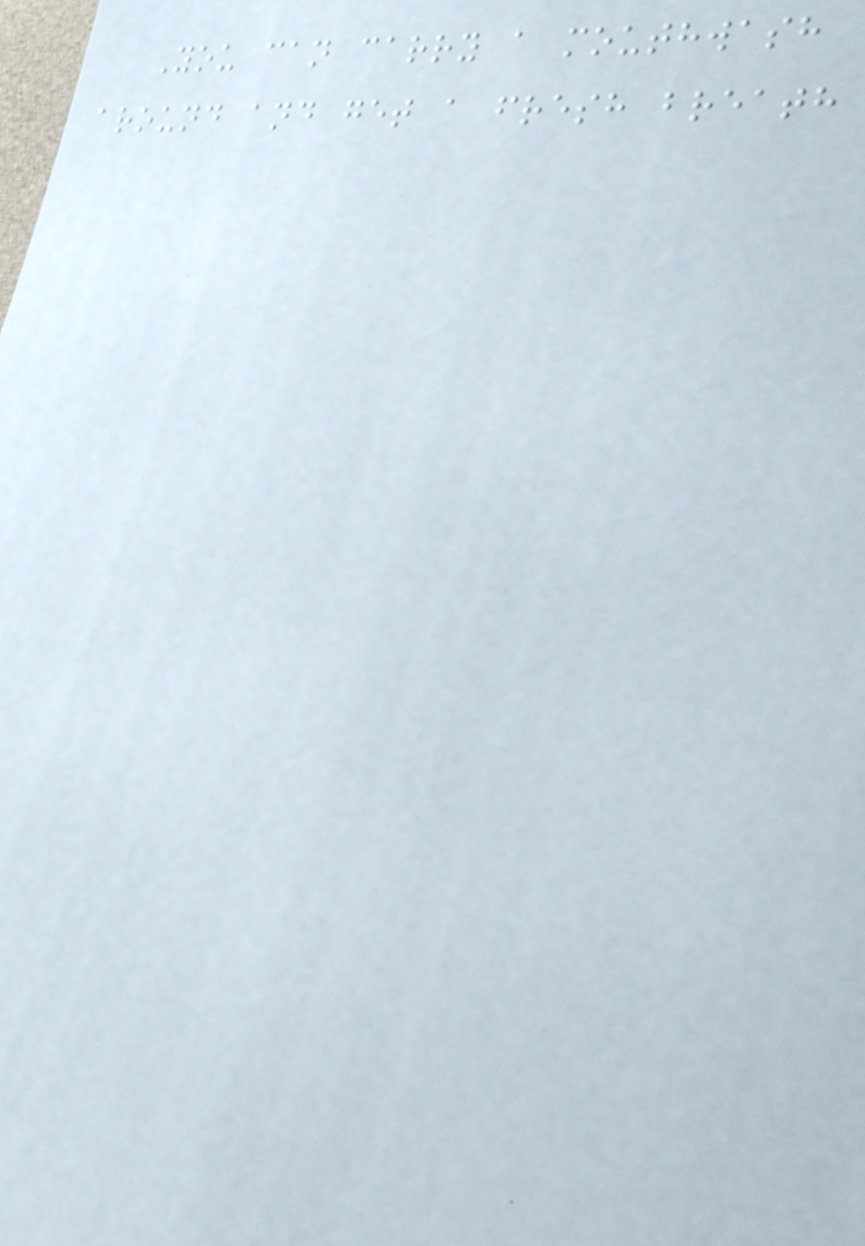You can carry a mouthwash
around and get a fresh breath
